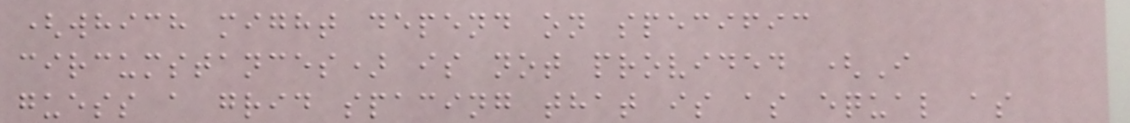(which might depend on specific
circumstances) is not provided (I
guess a grid spacing that is as equal as
